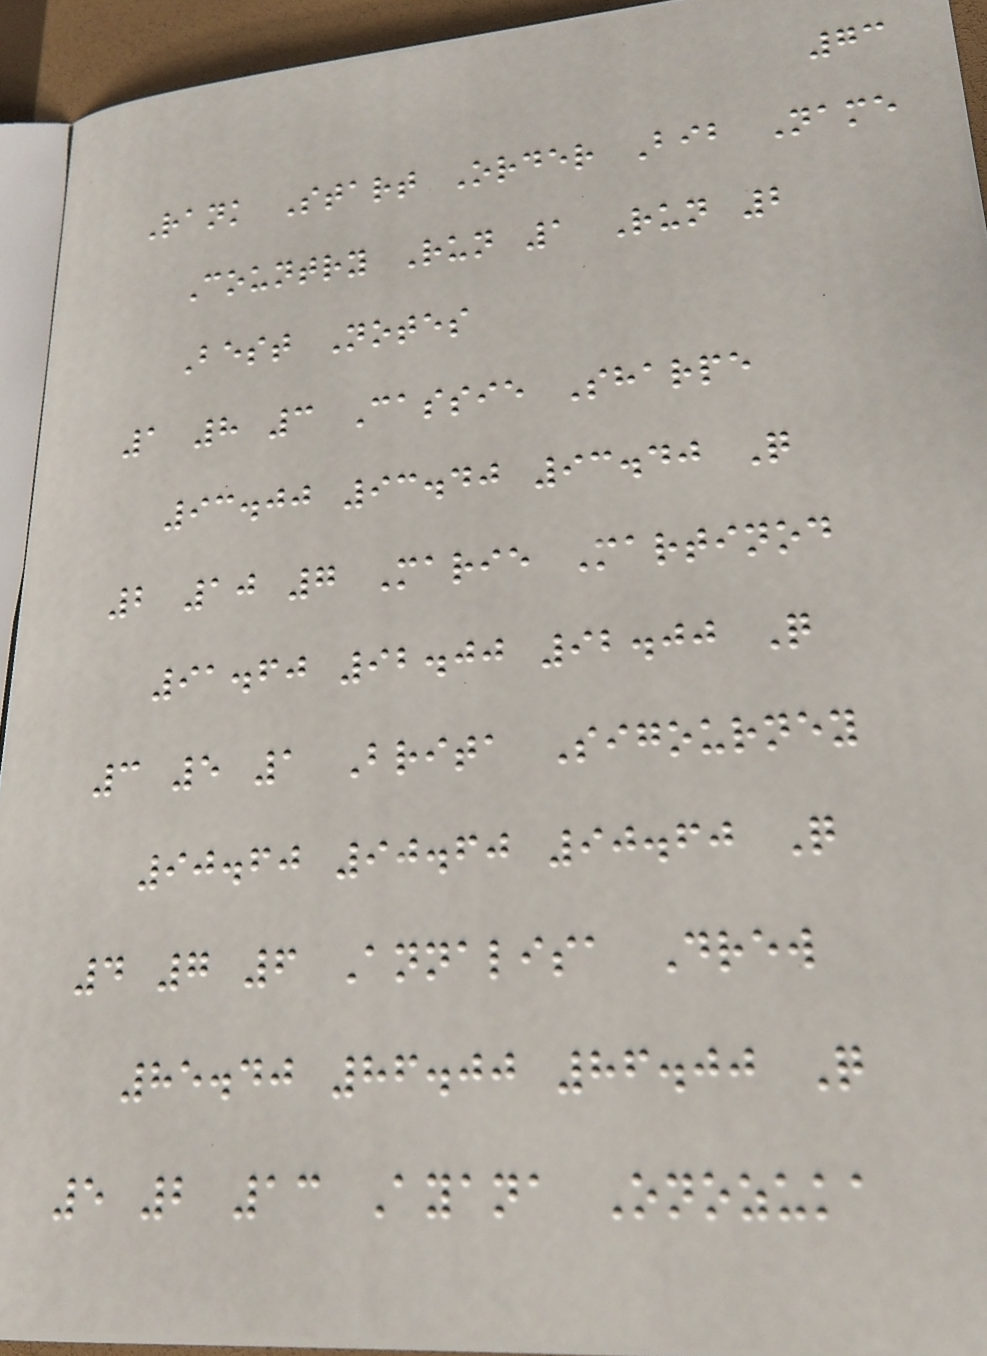73
Rank Start Order Bib Name
Country Run 1 Run 2
Best Notes
1 8 3 Cassie Sharpe
93.00 93.40 93.40 Q
2 10 7 Marie Martinod
91.60 92.00 92.00 Q
3 5 1 Brita Sigourney
90.60 90.60 90.60 Q
4 7 6 Annalisa Drew
85.40 86.00 86.00 Q
5 2 13 Ayana Onozuka
